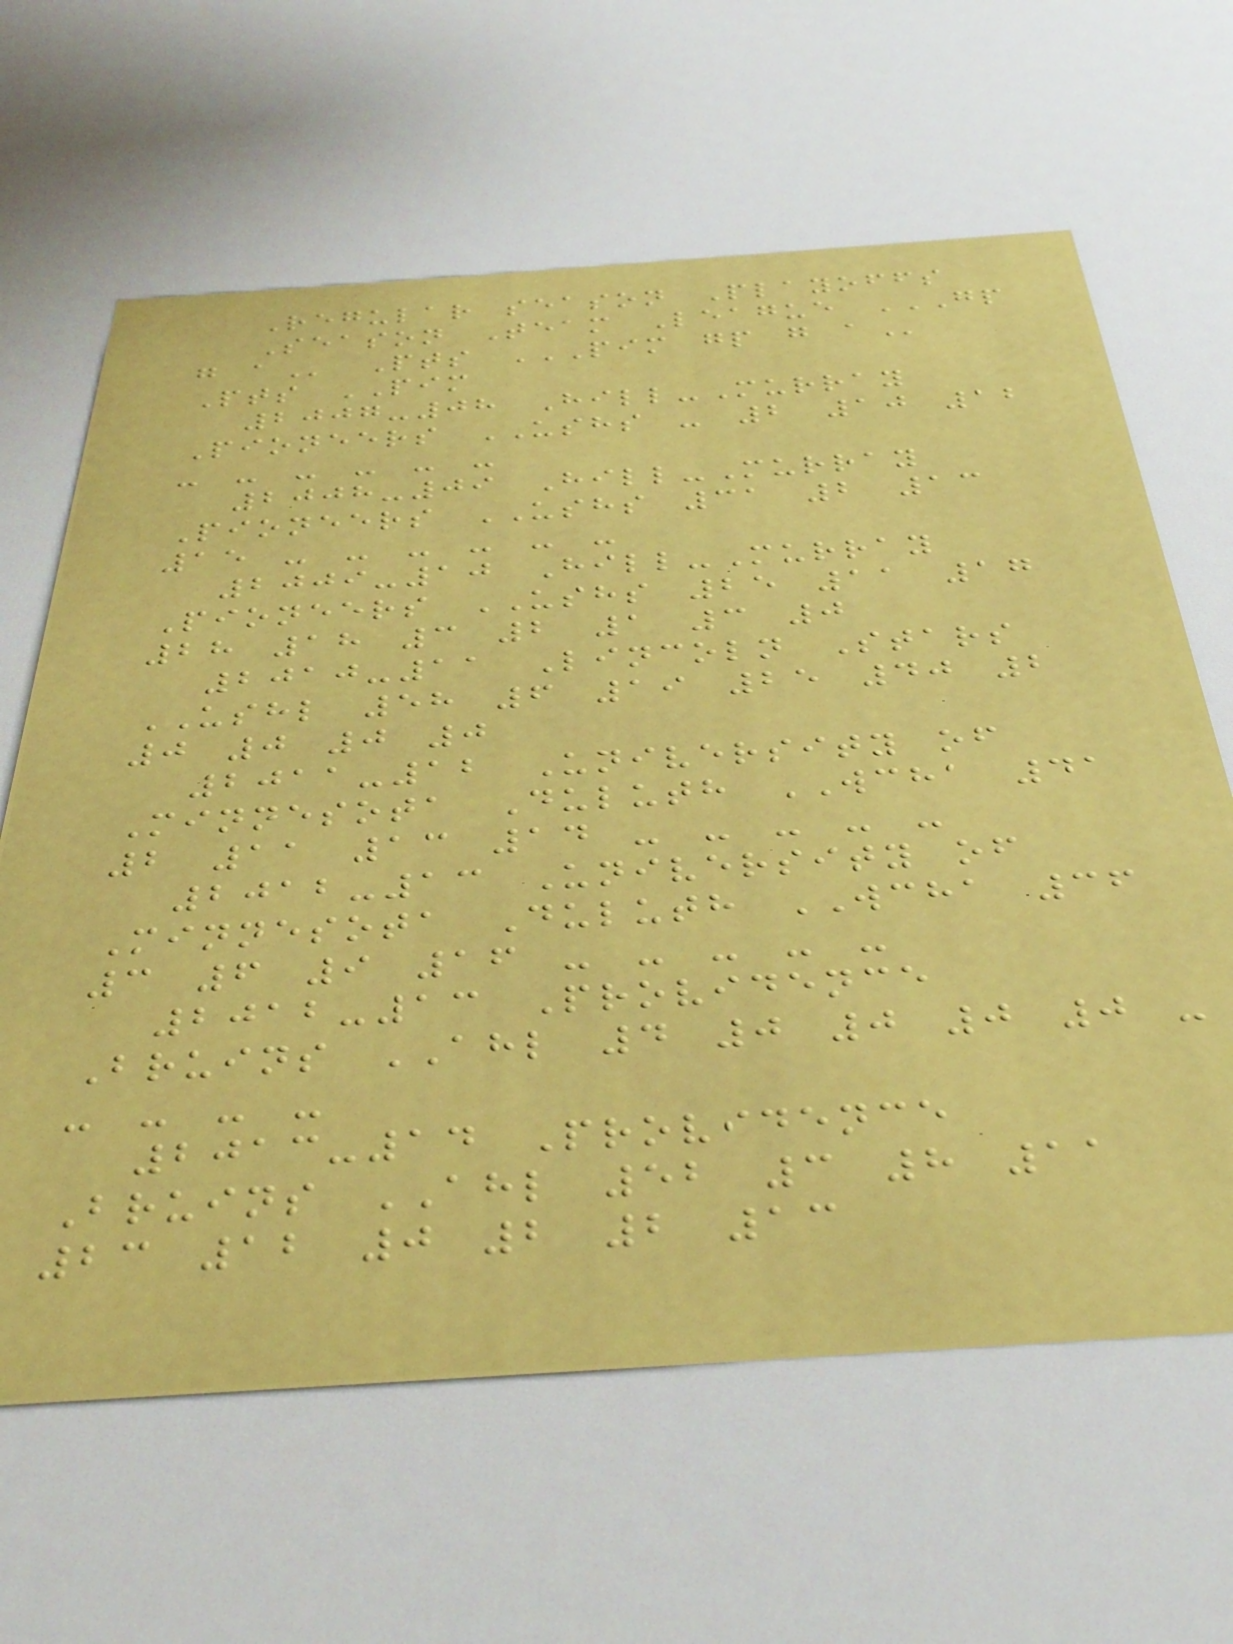Regular season Playoffs
Season Team League GP
G A Pts PIM GP G A
Pts PIM
2007-08 Hill-Murray
Pioneers USHS - 2 10 12
- - - - - -
2008-09 Hill-Murray
Pioneers USHS 31 2 13
15 - - - - - -
2009-10 Hill-Murray
Pioneers USHS 25 11 17
28 18 3 2 1 3 0
2010-11 Lincoln Stars
USHL 58 6 19 25 40 2
0 0 0 0
2011-12 University of
Minnesota Duluth WCHA 41
2 11 13 14 - - - - -
2012-13 University of
Minnesota Duluth WCHA 36
3 6 9 16 - - - - -
2012-13 Providence
Bruins AHL 4 0 0 0 0 -
- - - -
2013-14 Providence
Bruins AHL 52 3 8 11
23 12 0 2 2 13
